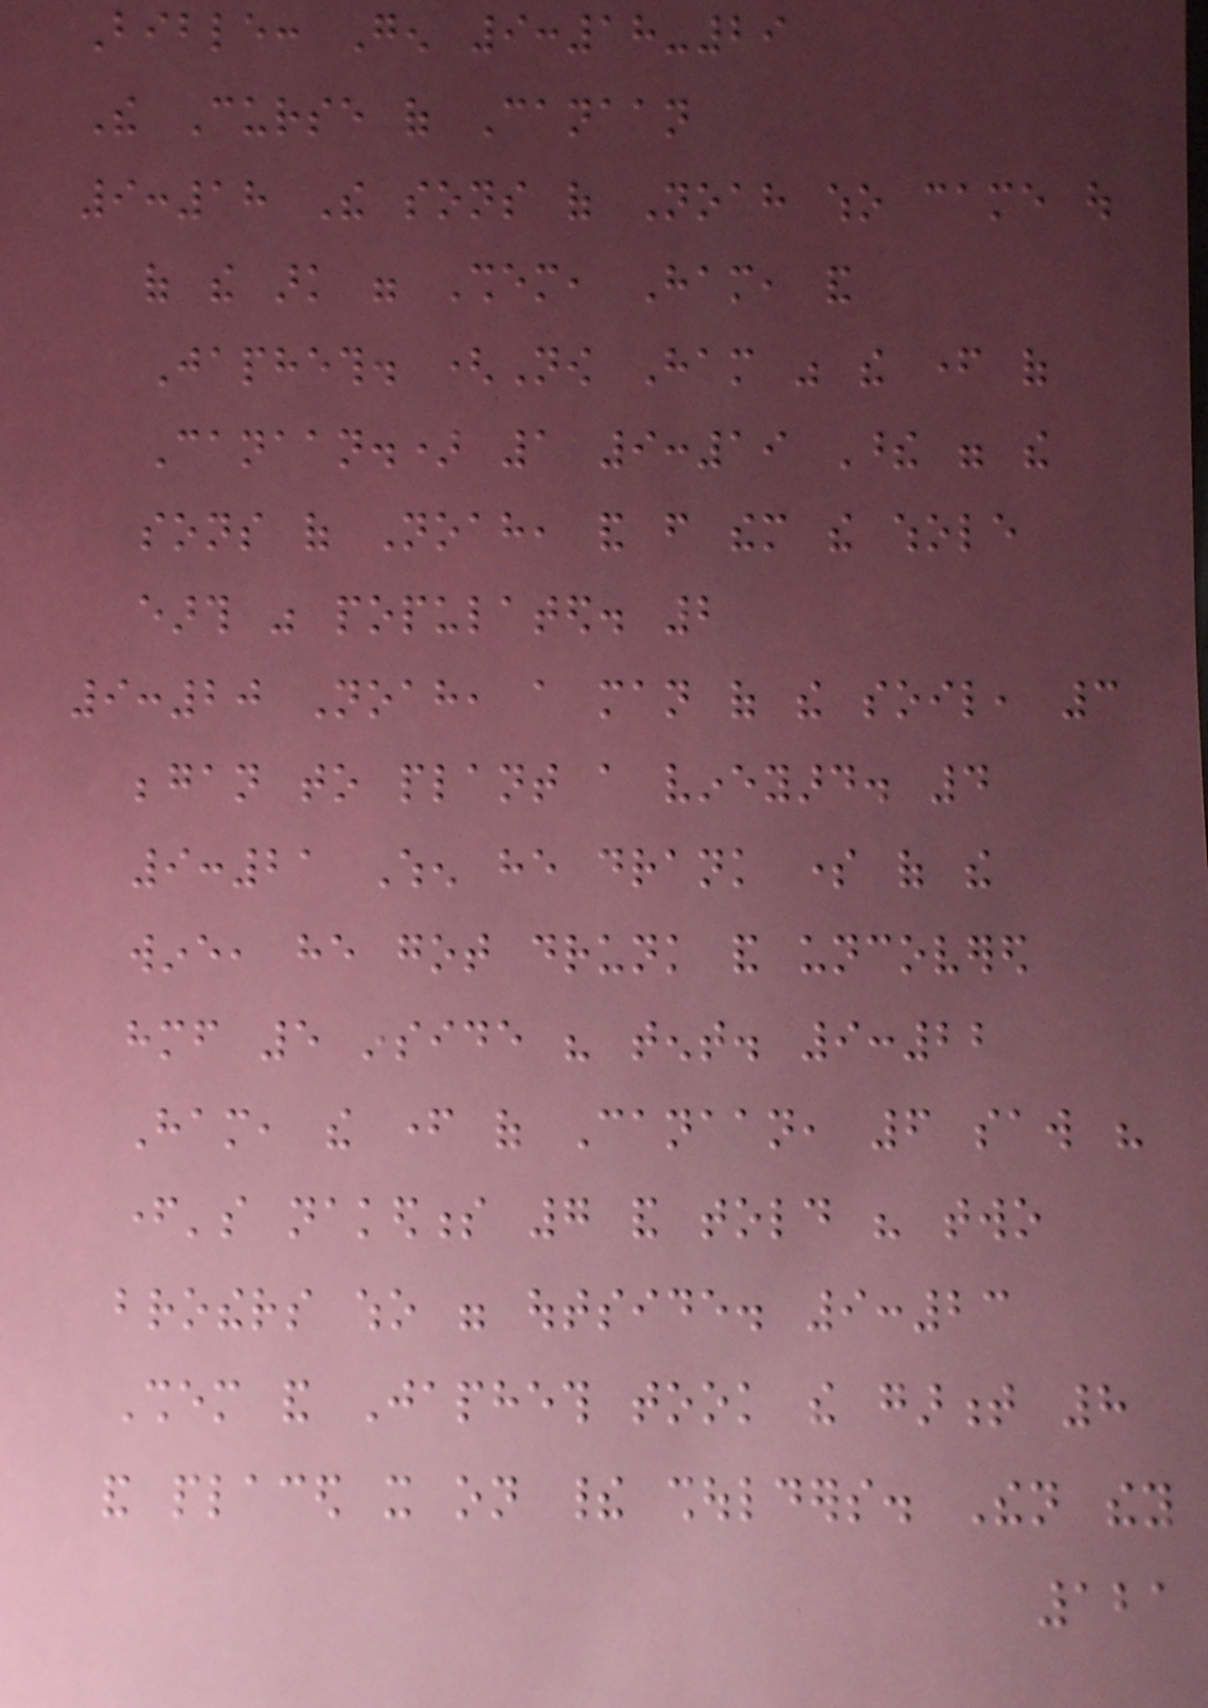Bible: Gen 9:18-29
The Curse of Canaan
9:18 The sons of Noah who came out
of the ark were Shem, Ham, and
Japheth. (Now Ham was the father of
Canaan.) 1 9:19 These were the
sons of Noah, and from them the whole
earth was populated. 2
9:20 Noah, a man of the soil, 3
began to plant a vineyard. 4
9:21 When he drank some of the
wine, he got drunk and uncovered
himself 5 inside his tent. 9:22
Ham, the father of Canaan, 6 saw his
father's nakedness 7 and told his two
brothers who were outside. 9:23
Shem and Japheth took the garment 8
and placed it on their shoulders. Then they
121
